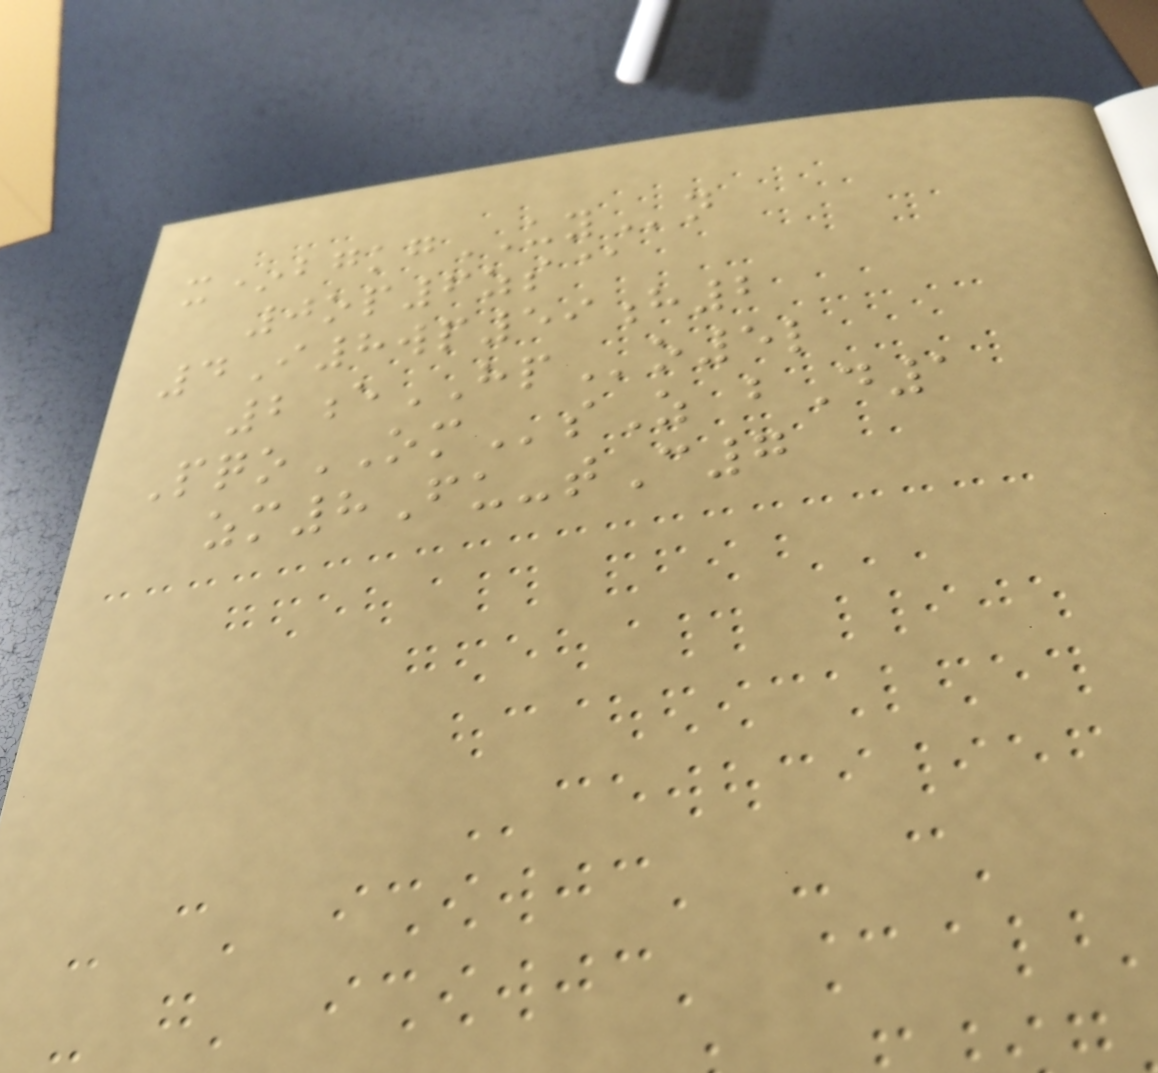x*bgkgUYn
0op6zs@
4I8wp59h2
2eHPo5l
PqoOMsZ bD1
zm8Fu-tC7
